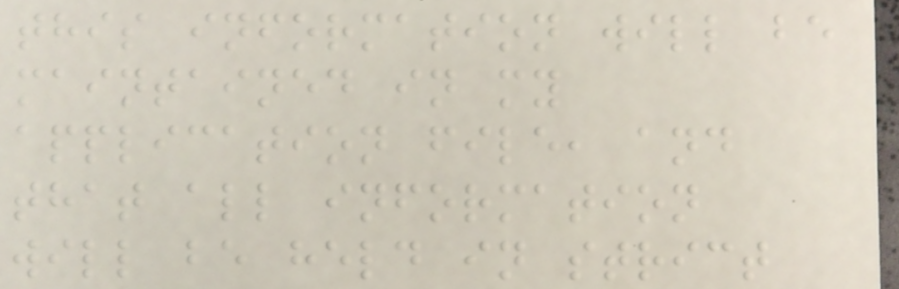this information will be
maintained in my
application file, and
that all information
will be held in strict
